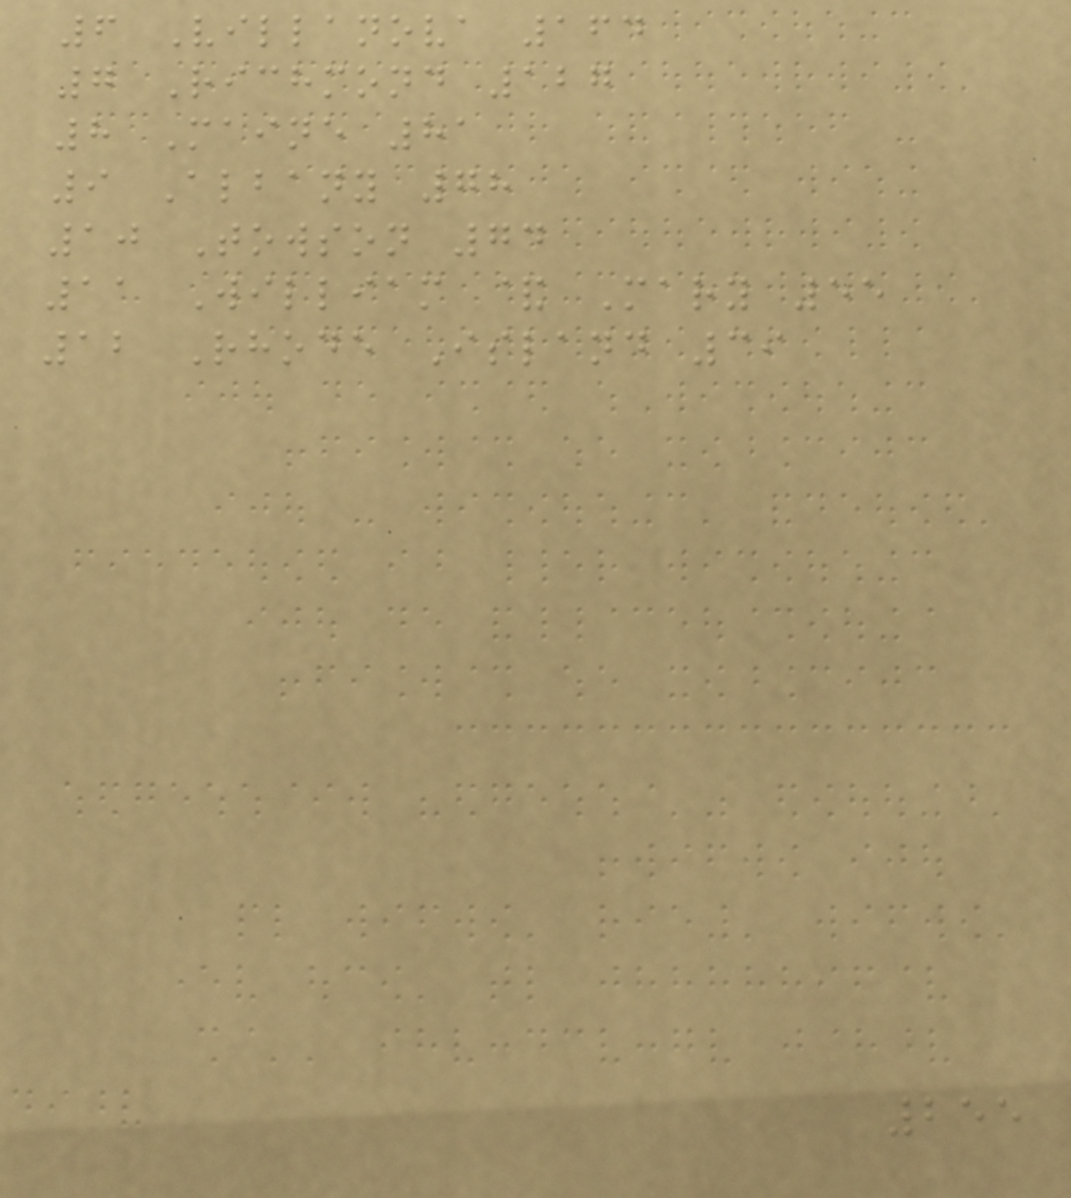6 Villanova 164
7 Richmond 127
8 Maine 81
9 Albany 78
10 Towson 74
11 William & Mary 55
12 Rhode Island 39
255
